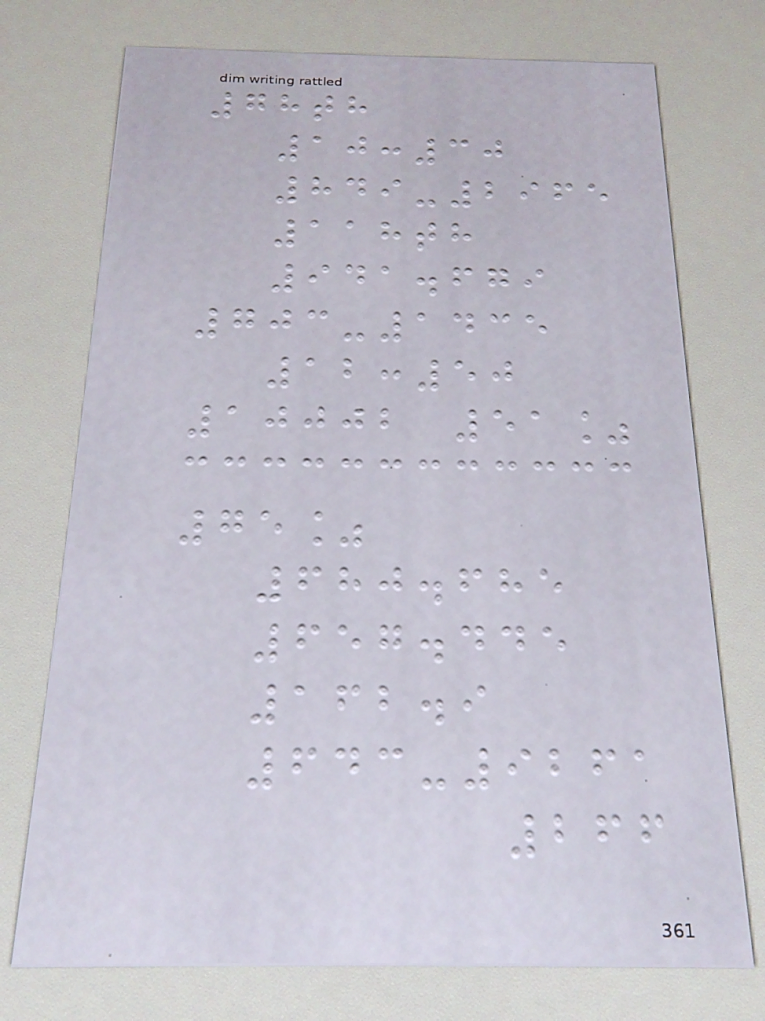78th
10:30
849-2965
118th
941.679
703-1435
12:50
10002 51%
75%
680.685
657.445
162.9
643-9261
266
